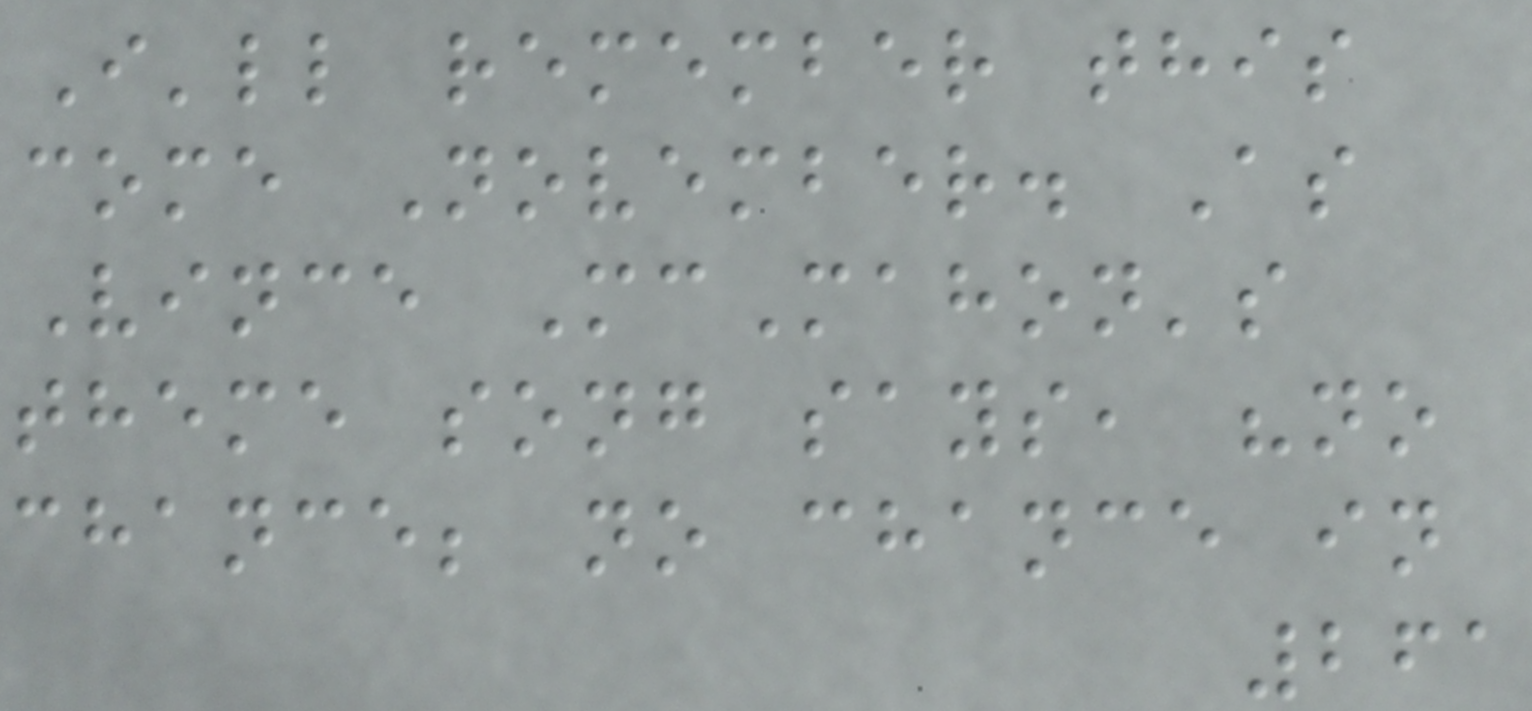I'll remember this
come November. As
Vince McMahon's
theme song says, "no
chance; no chance in
261
